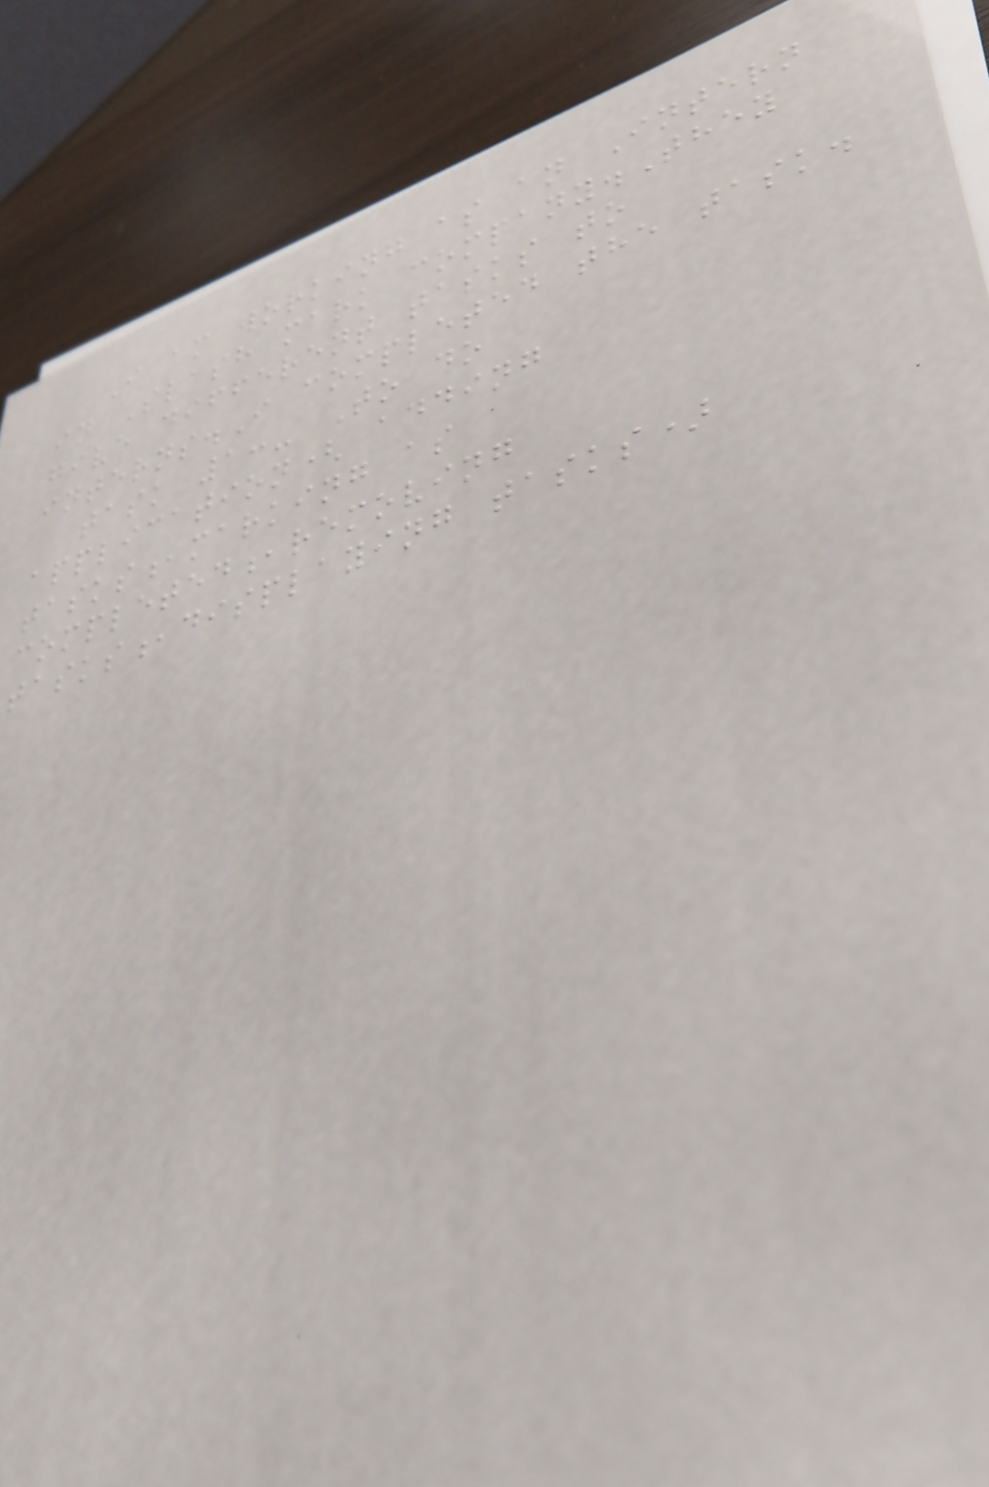I am working as an Intern
in Slash mark company.They
give different tasks to
interns.I completed the task.
task 1:- To do
application( adding
tasks,marking as
completed,removing
tasks,displaying tasks)
